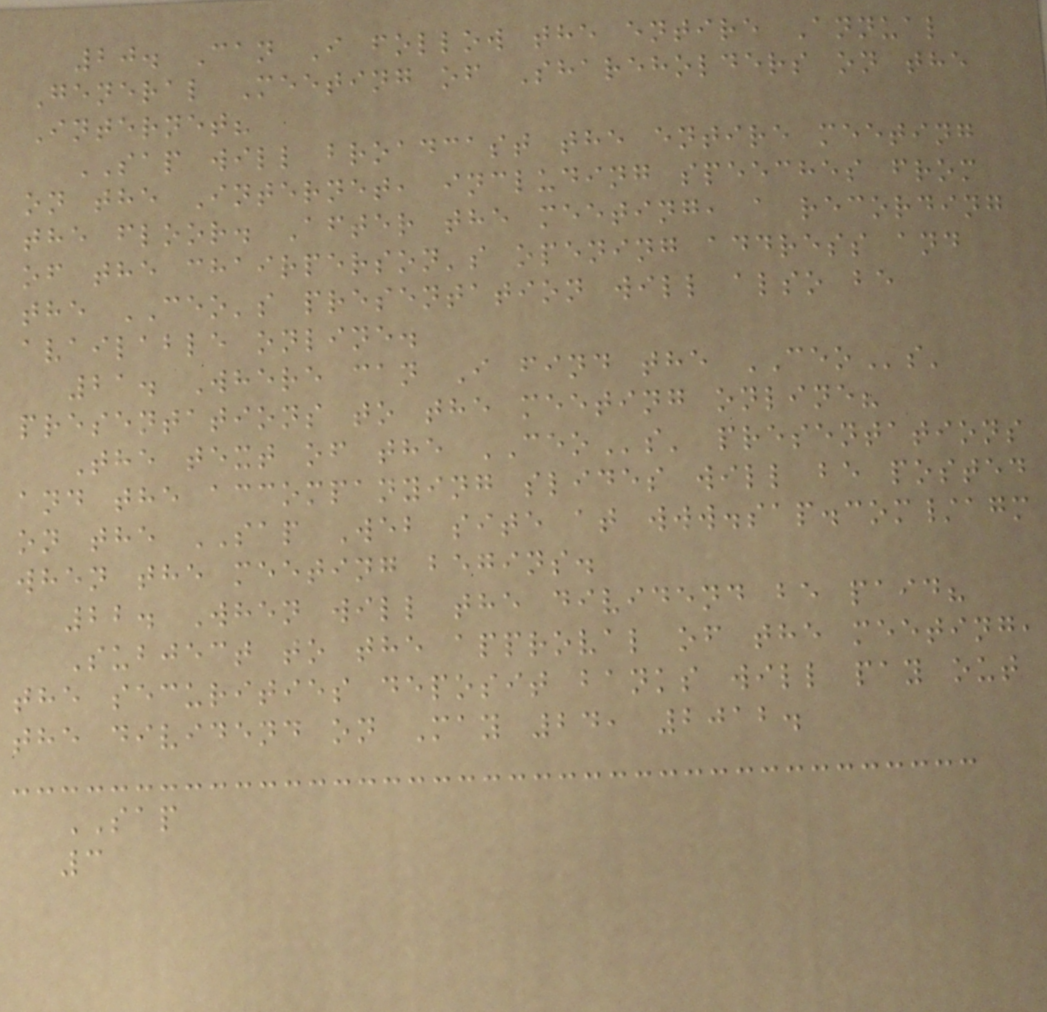20. Can I follow the entire Annual
General Meeting of Shareholders on the
Internet?
SAP will broadcast the entire meeting
on the Internet, including speeches from
the floor. After the meeting, a recording
of the chairperson's opening address and
the CEO's presentation will also be
available online.
21. Where can I find the CEOs'
presentations to the meeting online?
The text of the CEOs' presentations
and the accompanying slides will be posted
on the SAP Web site at www.sap.com/agm
when the meeting begins.
22. When will the dividend be paid?
Subject to the approval of the meeting,
the securities deposit banks will pay out
the dividend on May 24, 2012.
SAP
3
